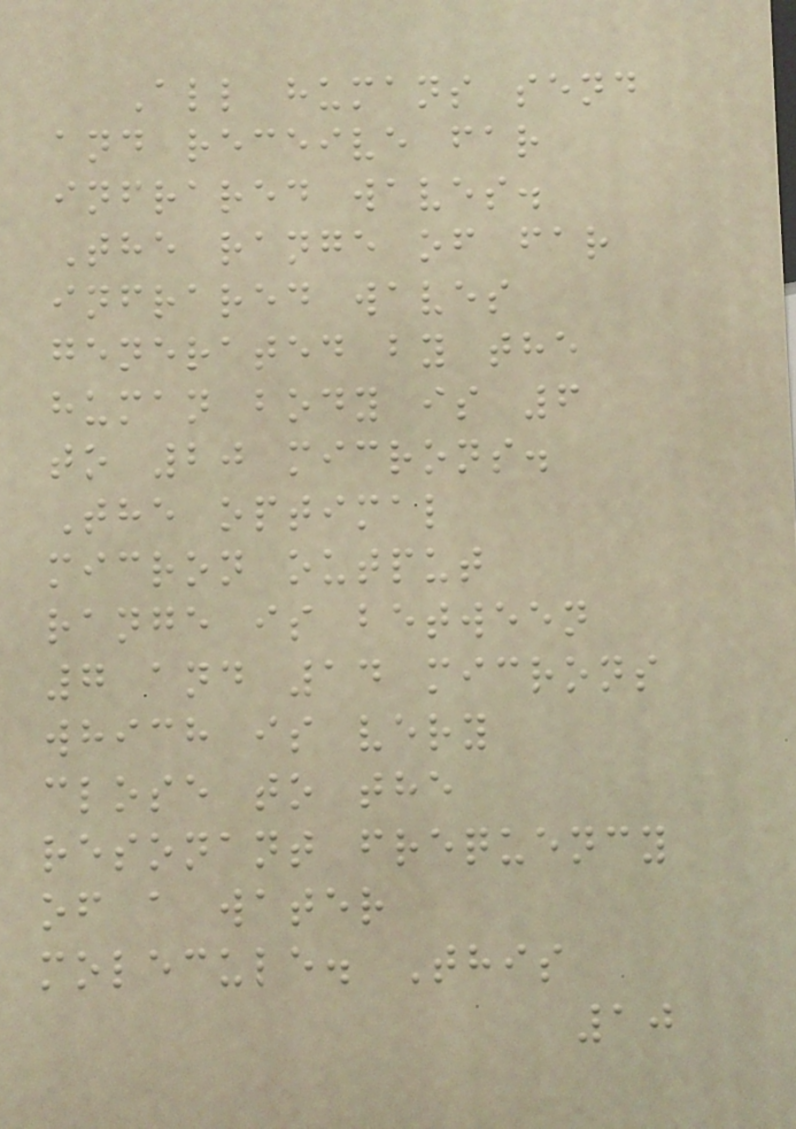All humans send
and receive far
infrared waves.
The range of far
infrared waves
generated by the
human body is 6
to 20 microns.
The optimal
micron output
range is between
7 and 14 microns
which is very
close to the
resonant frequency
of a water
molecule. This
10
